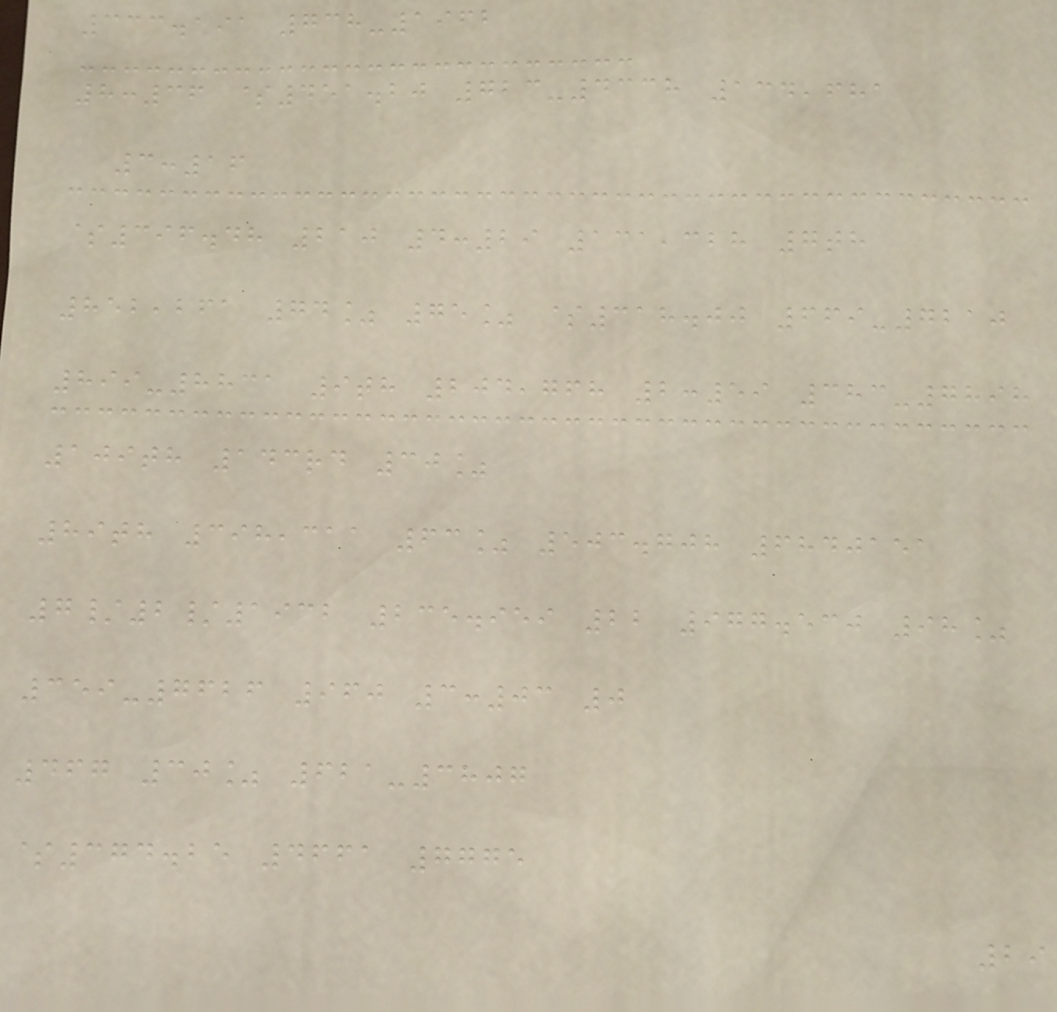333.191 738-1962
8:36 $451.20 723-4338 134,681
3:16
$396.48 210 4:29 131,328 7th
852,261 74% 75% $318.00 669-7210
899-8831 9th 204,768 2:59 383-7898
109th 143rd 30%
89th 398,311 63% 503.708 6840151
7/2/1932 235.959 22 977.530 98%
359-7626 960 3:03 0
467 30% 621-3807
$374.25 4661 7775
29
